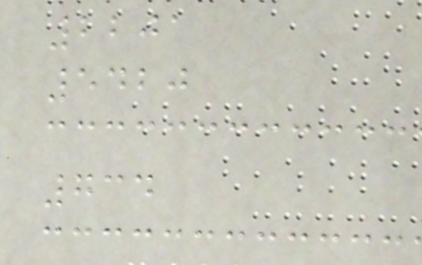2201
5420
734
